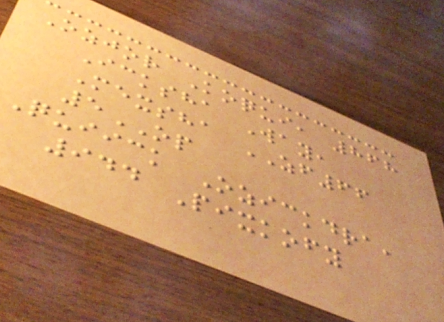Ozjor Koqui, 868
Icksha Way,
Mexsha ZF66
5OP
Quiick Ozickdra,
944 Pixkofy
